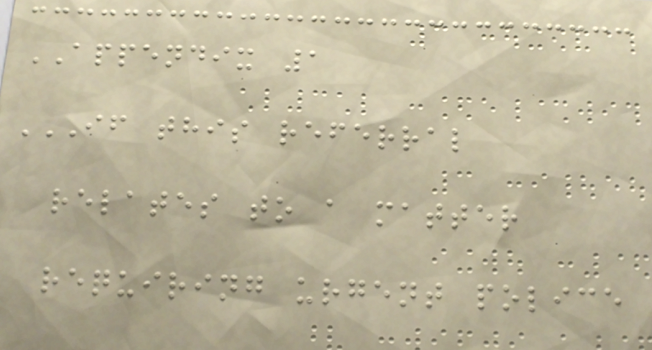APPENDIX 1
IF THIS REFERRAL
RELATES TO A MATTER
REQUIRING URGENT POLICE
